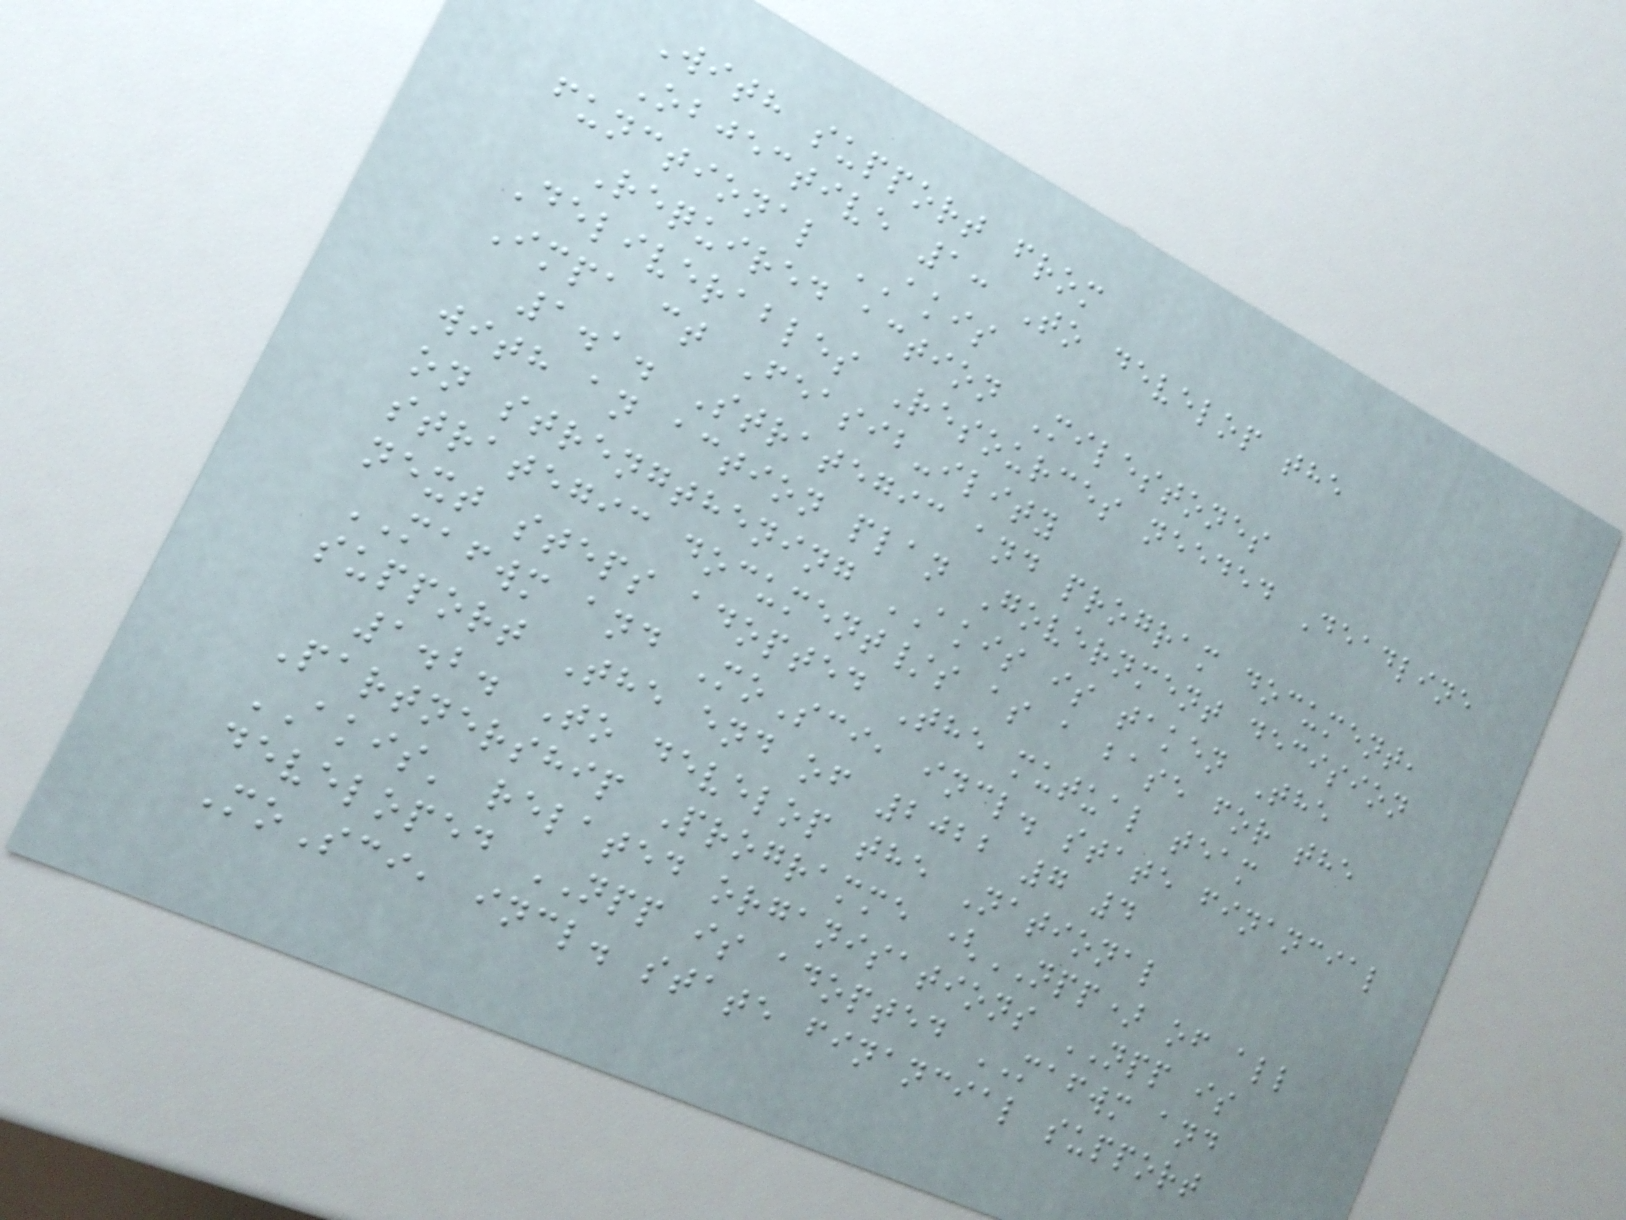With support from
Objective 1: To develop the
functional AKIS
Required action Milestones
Deliverables Resources needed Deadline
Impa ct Feasib-ility
1.1. Strategic and program document,
with an action plan Government decision
on strengthening AKIS is taken The
strategic document/s as a base for the
next steps adopted The mutual team
MAFWM and MoSci, incl. state financial
support The end of 2022 7 4
1.2. To develop the National
Partnership Programme (NPP) of all
AKIS' related organisations NPP is
developed NPP is adopted MAFWM and
MoSci, incl. state financial support
